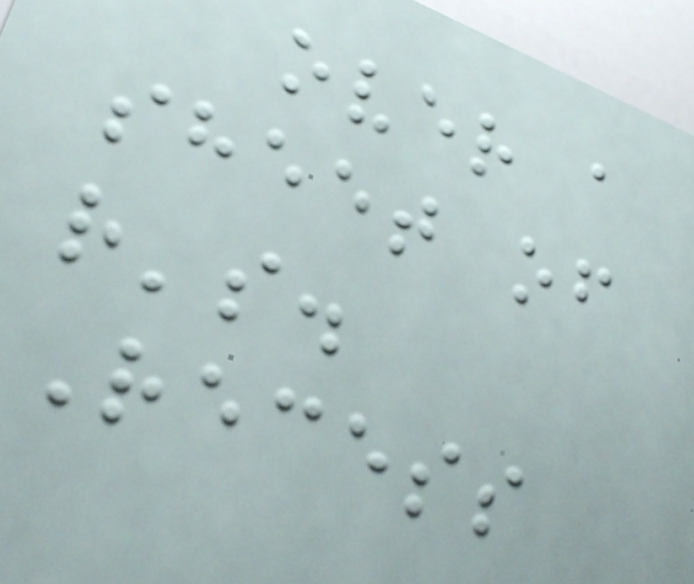over a
sheet of
r's.
Recess
